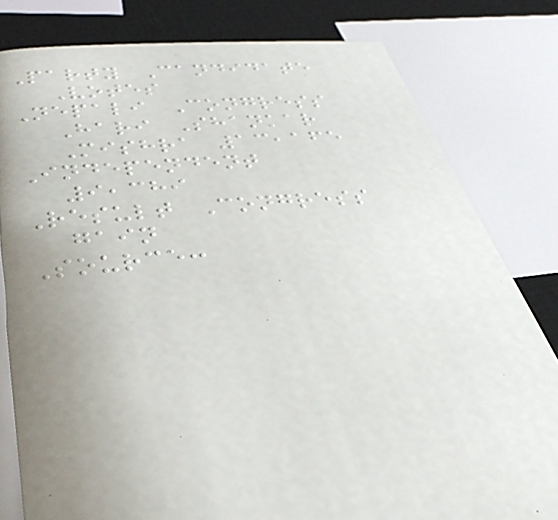Party Candidate
Votes
Nepali Congress
Hari Shankar
Mishra 13,165
Independent
9,389
Result Congress
gain
Source:
